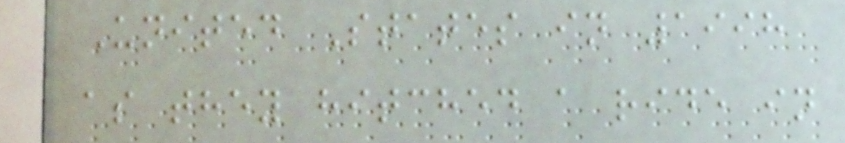United States in 1998
as they hitched a ride in
